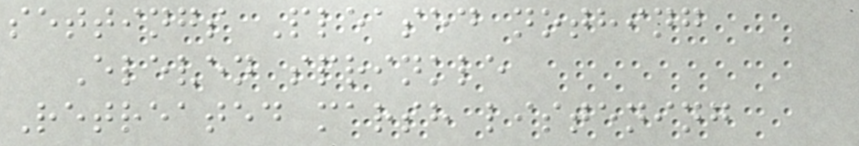settings Pleased nothing
Eleven sprinkle
Retreated marsh listening
